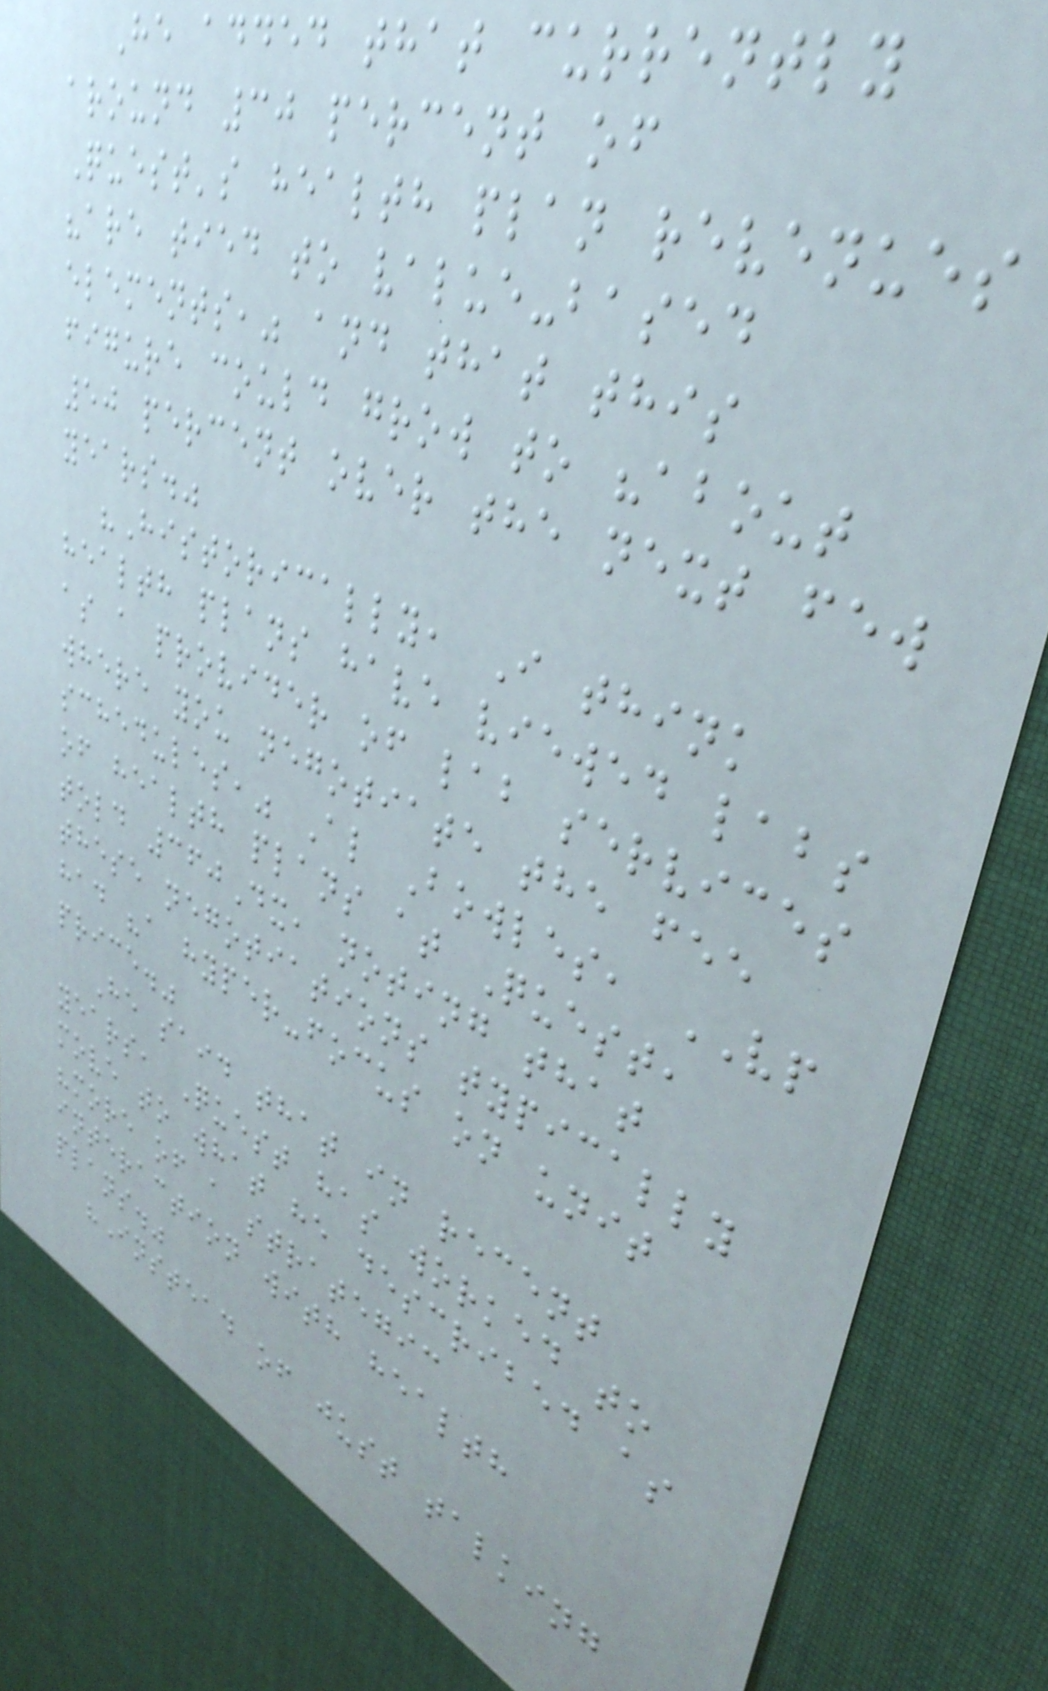He added that currently
around 30 percent of
Quest's health plan revenues
"are tied to value-based
elements," and that this
figure could grow to "about
50 percent over the next few
years."
"Historically, I think
health plans have viewed labs
as a provider of lab services
where you negotiate the fee
schedules," Al Bowles, VP
of health plans at Quest,
told 360Dx, noting that
these negotiations typically
had "a hyper-focus on unit
price."
He said that in recent
years, Quest has worked to
move to what he described as
"more of a strategic
interaction with health
plans."
"Instead of just talking
